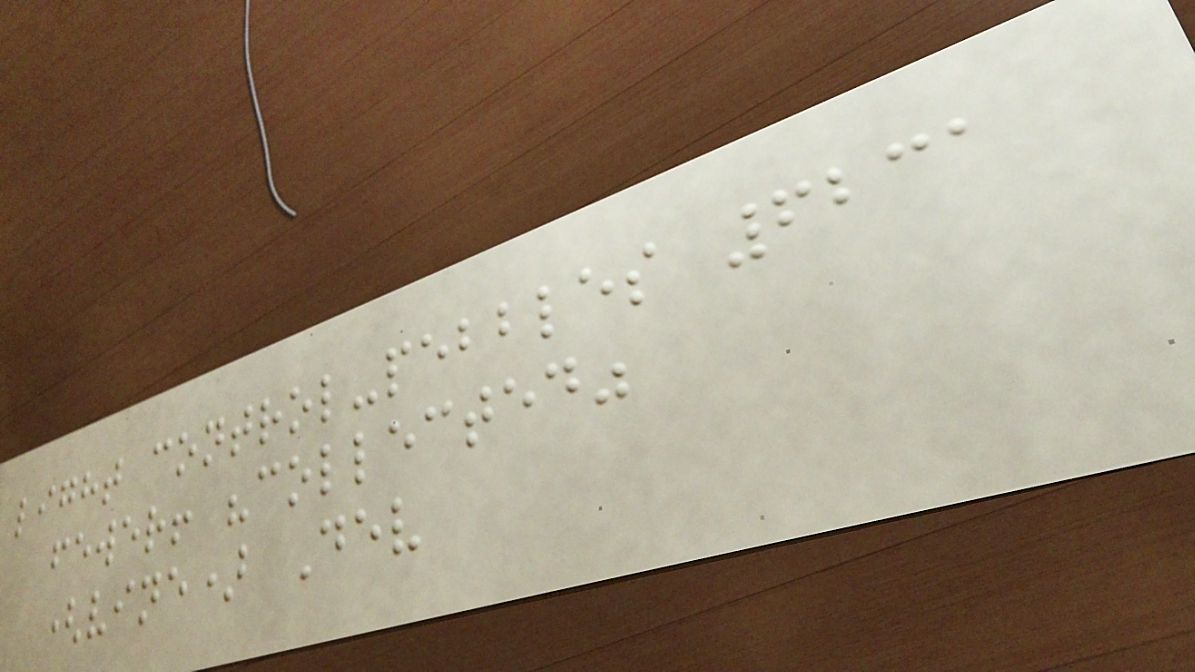light control-pebbles 6231
fewer! "collected"
(vine) Dev
